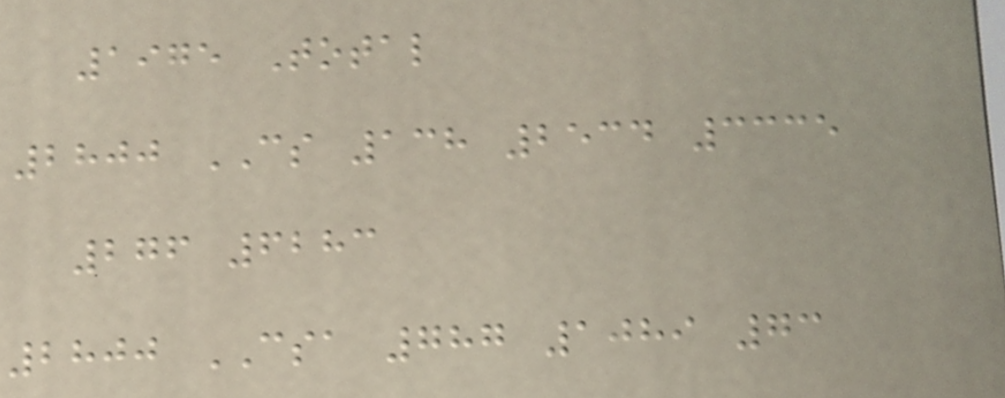1975 Total
2800 CS 138 2534 3335
276 6283
2800 CSA 787 1089 73
